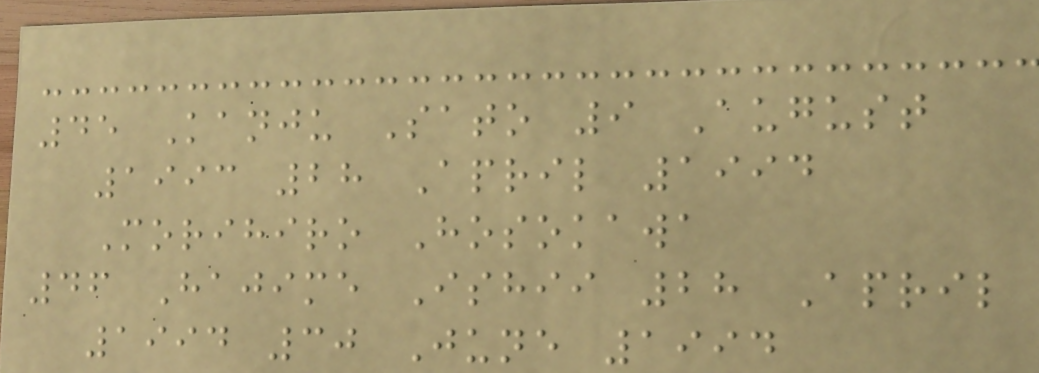45 Kanju Sato 9 August
1993 28 April 1994
Morihiro Hosokawa
46 Hajime Ishii 28 April
1994 30 June 1994
